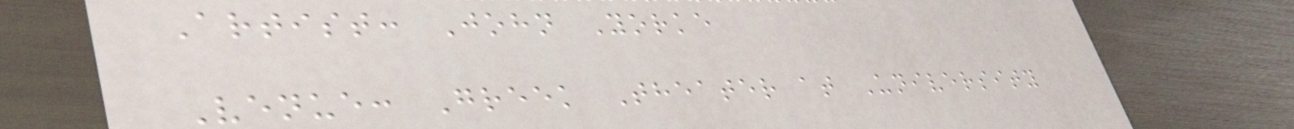Artist: John Yorke
Venue: Greek Theater at University
